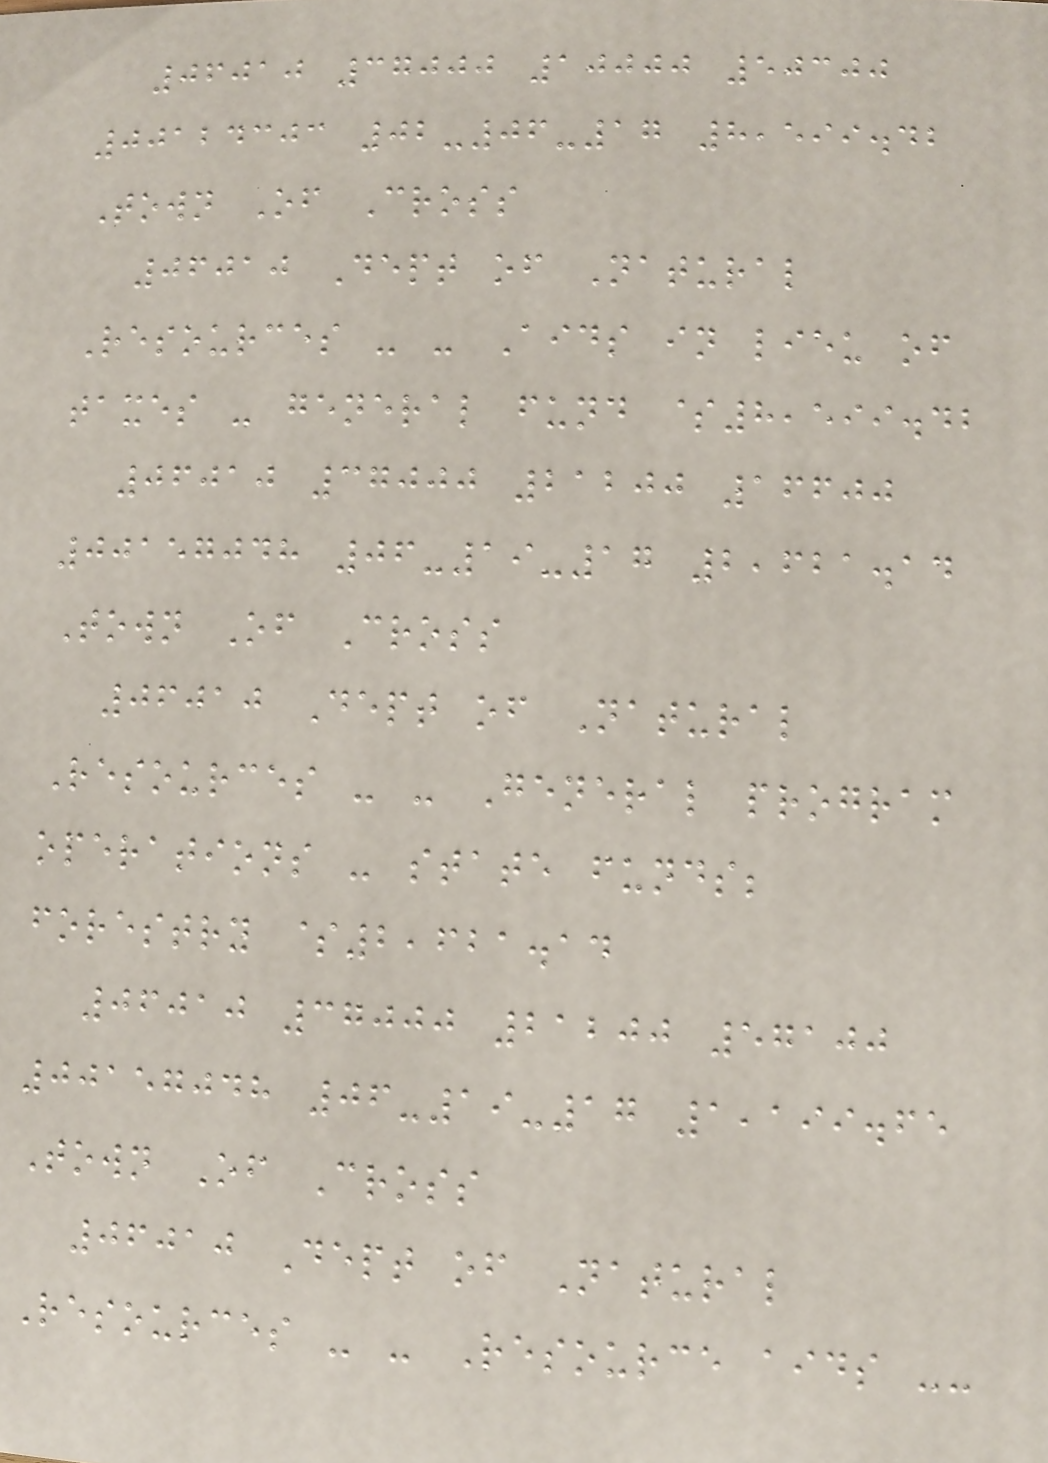06010 37000 10000 50300
00124303 02-06-17 8,599.42
Town Of Cross
06010 Dept of Natural
Resources - - Aids in lieu of
taxes - general fund $8,599.42
06010 37000 21200 16600
00157048 06-19-17 2,621.14
Town Of Cross
06010 Dept of Natural
Resources - - General program
operations - state funds;
forestry $2,621.14
06010 37000 21200 57100
00157048 06-19-17 1,199.65
Town Of Cross
06010 Dept of Natural
Resources - - Resource aids --
